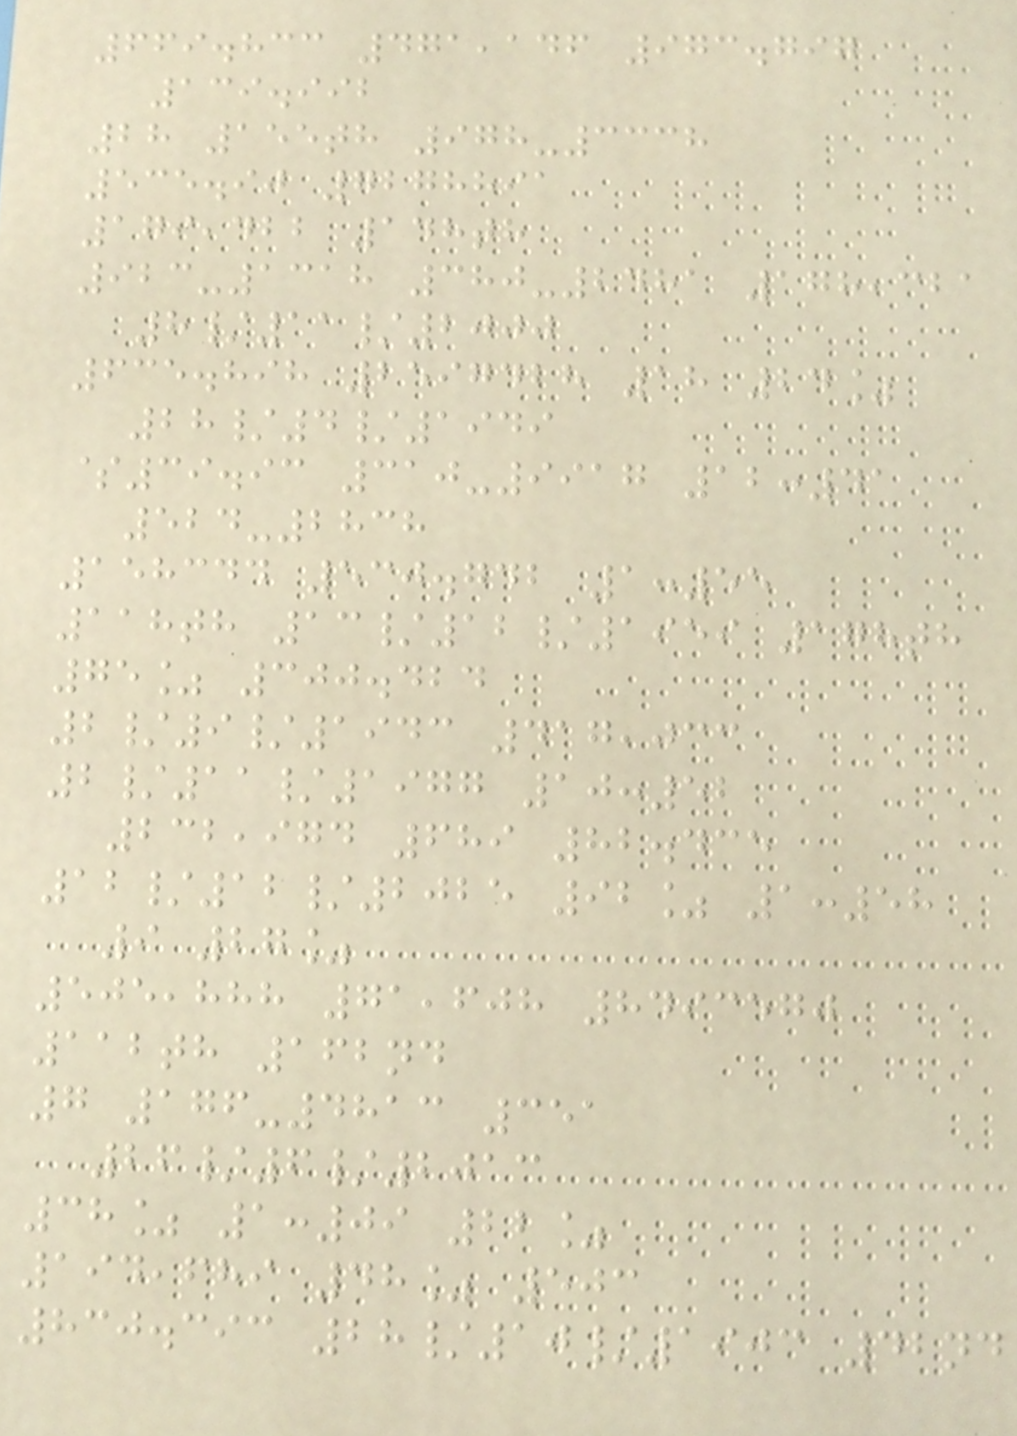669.833 471,146 973.797
139.992
28 155th 978-3338
535.90 7278891
179,422 148th
923-1318 380-2481 178,321
8/11/2000
635.898 2597428 18 24%
28/4/1949
$39.93 310-9917 12:41
524-2838
158344 530.742 1:55
118th 13/12/1959 178th
75% 300.424
2/9/1943 417,033
2/11/1977 10:52
232,974 689 82.435
12/12/2025 92% 1:58
9 27%
505,888 71,608 8493570
112th 162nd
7 176-4813 351
26/6/2013
38% 1:09 22%
194,689 48% 503
830.393 28/10/1903 42nd
